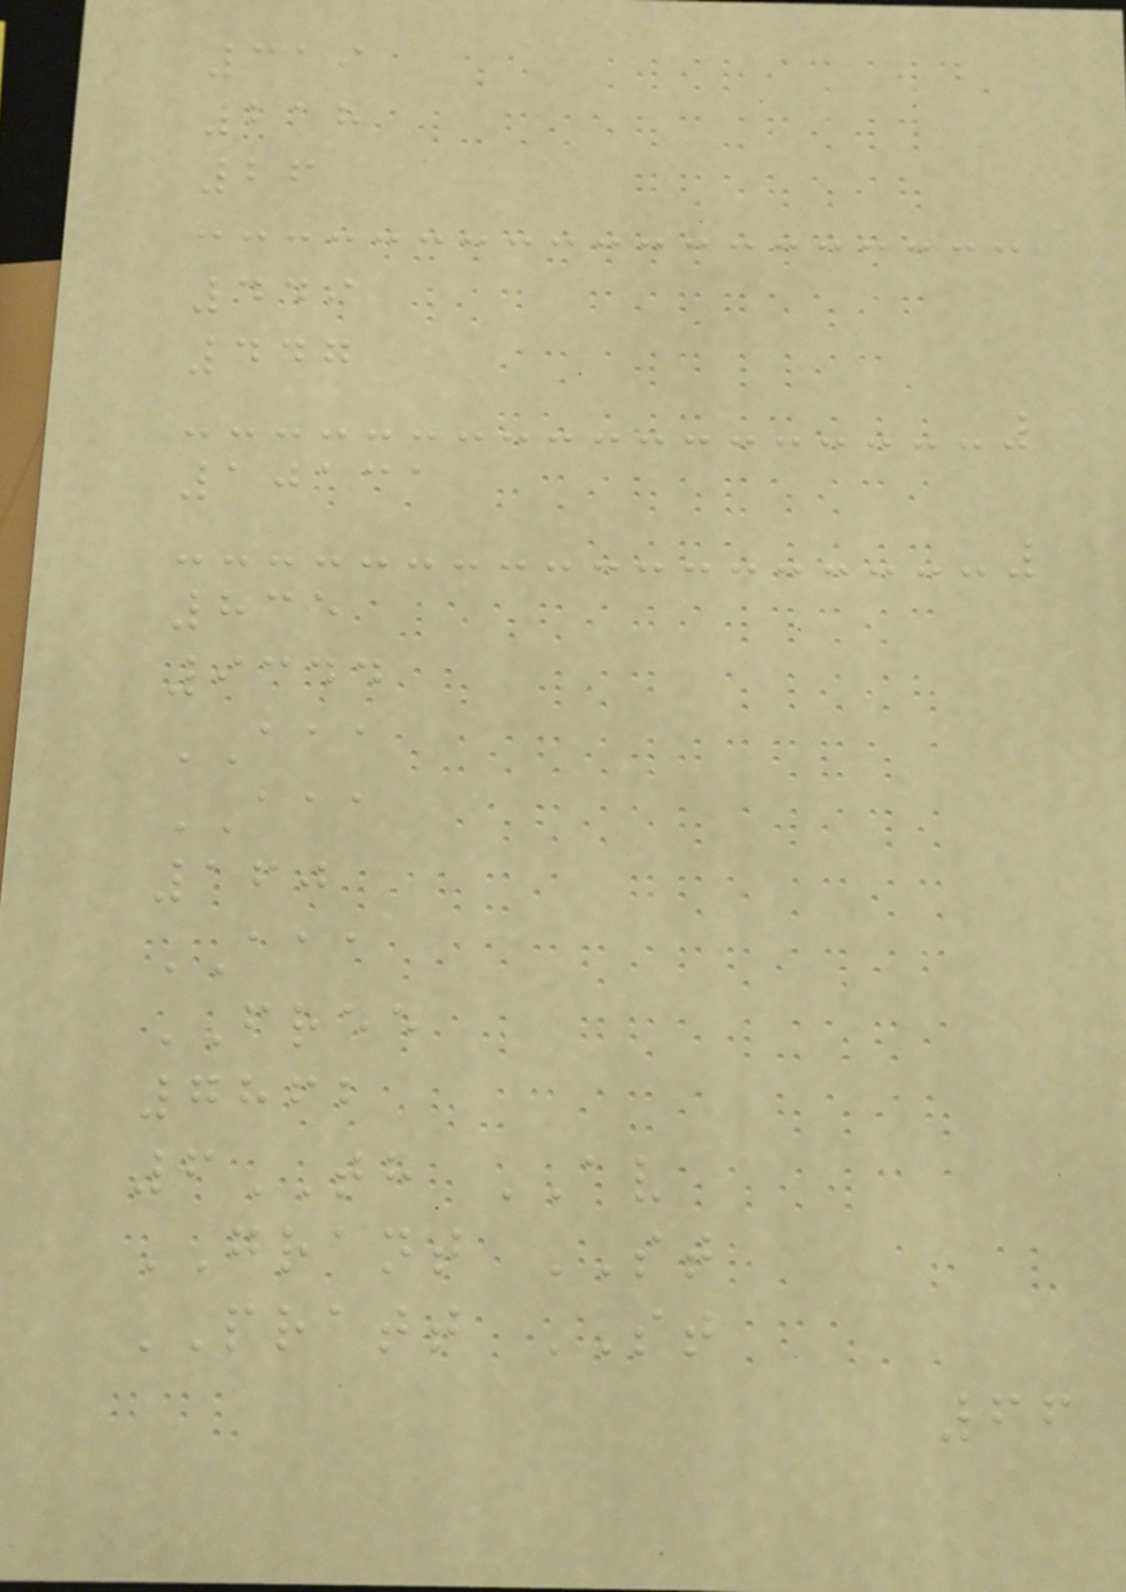319
218
26
449
447
10131
835
9344
AAA
AAA
160
AAA
FREE
7862
6TH AV
GRANT ST
PRATT ST
66
